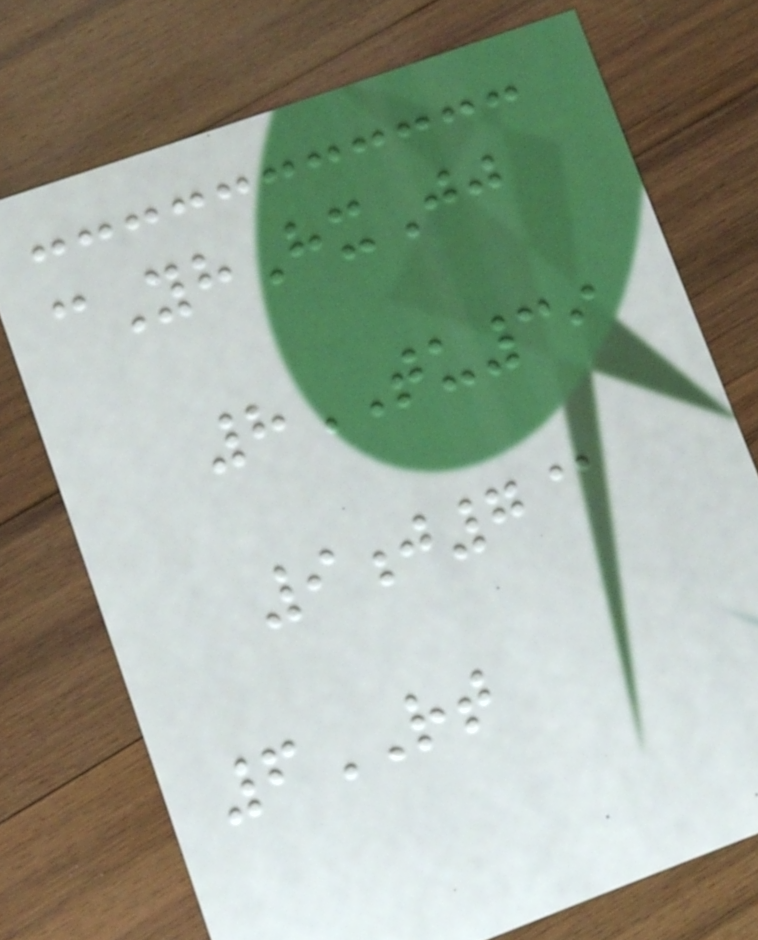cYhHxJj
8TU39
9j7@
6RT
